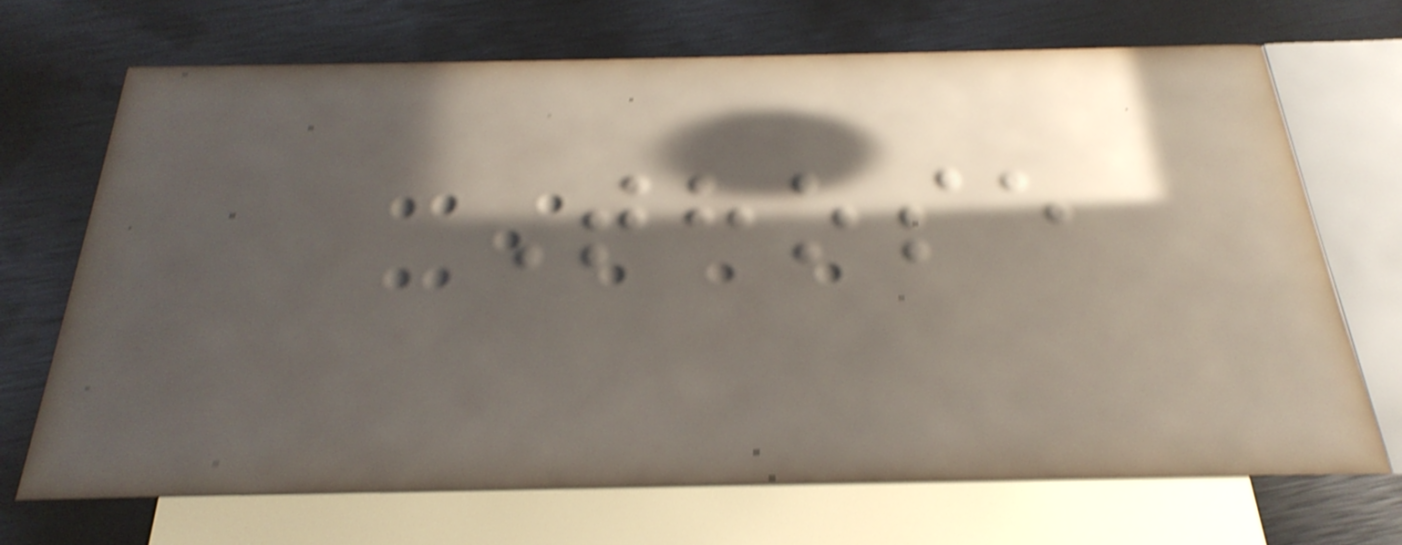Those
